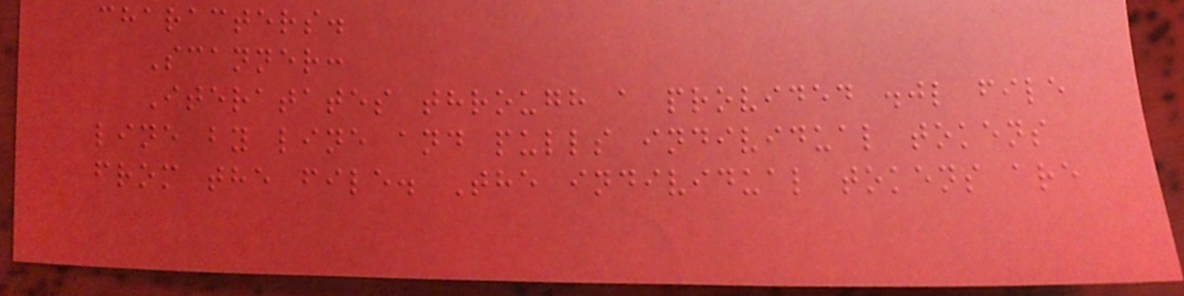characters.
Scanner:
Iteratates through a provided .jl file
line by line and pulls individual tokens
from the file. The individual tokens are
